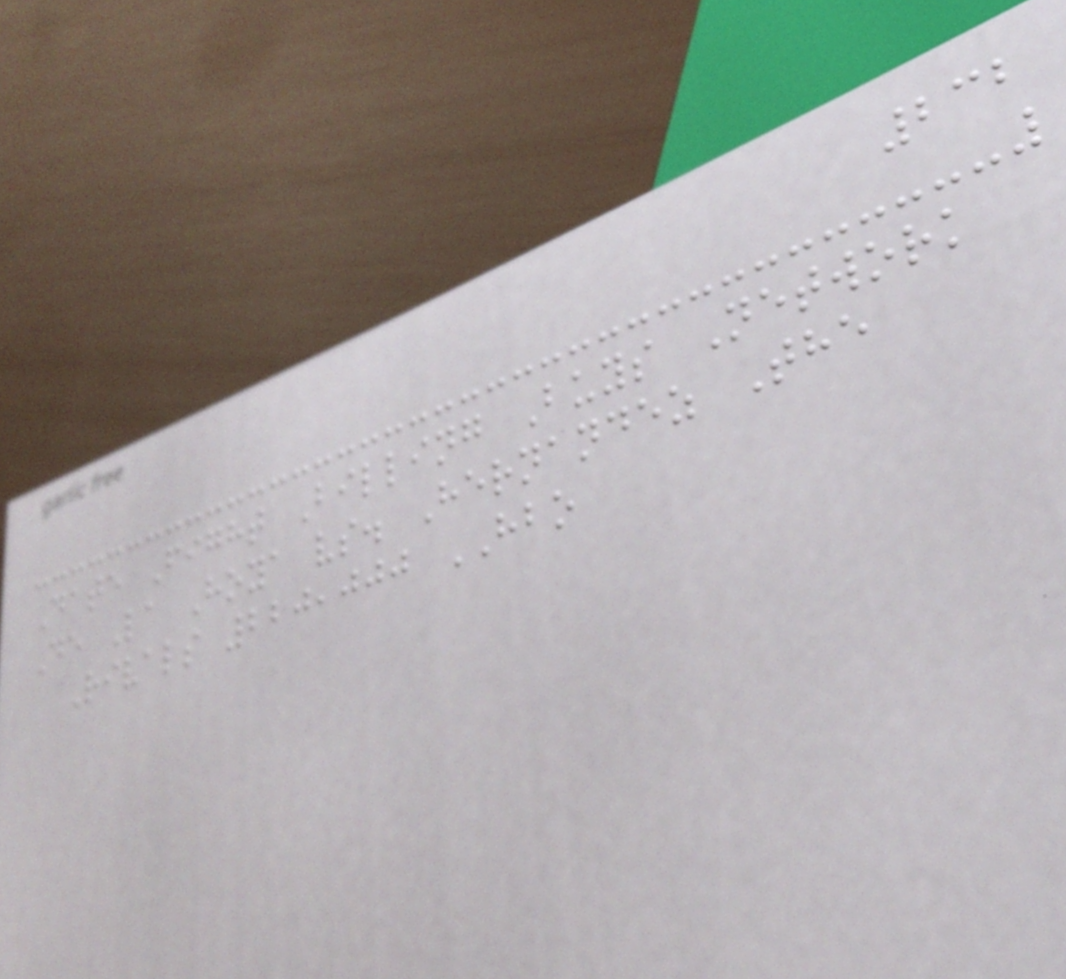232
Date Fight Billing Buys Network
De La Hoya vs. Hernandez The
Rivals 220,000 HBO
